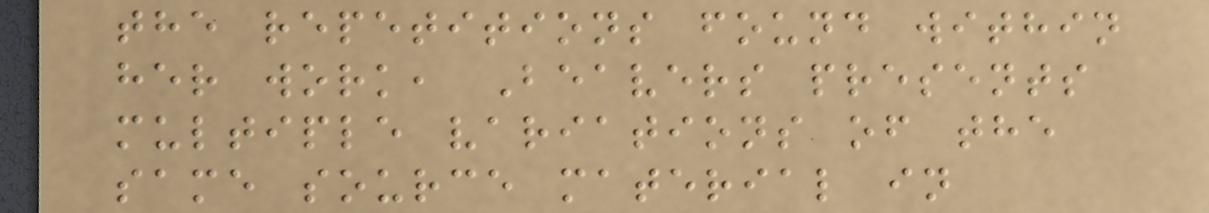the repetitions found within
her work, Beavers presents
multiple variations of the
same source material in
